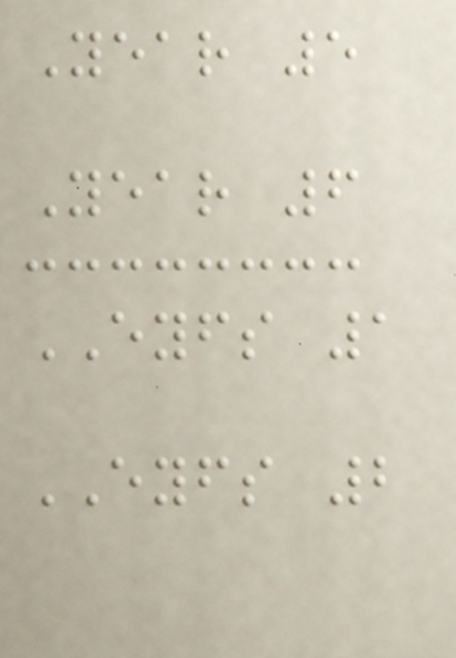Year 5
Year 6
EYFS 1
EYFS 2
